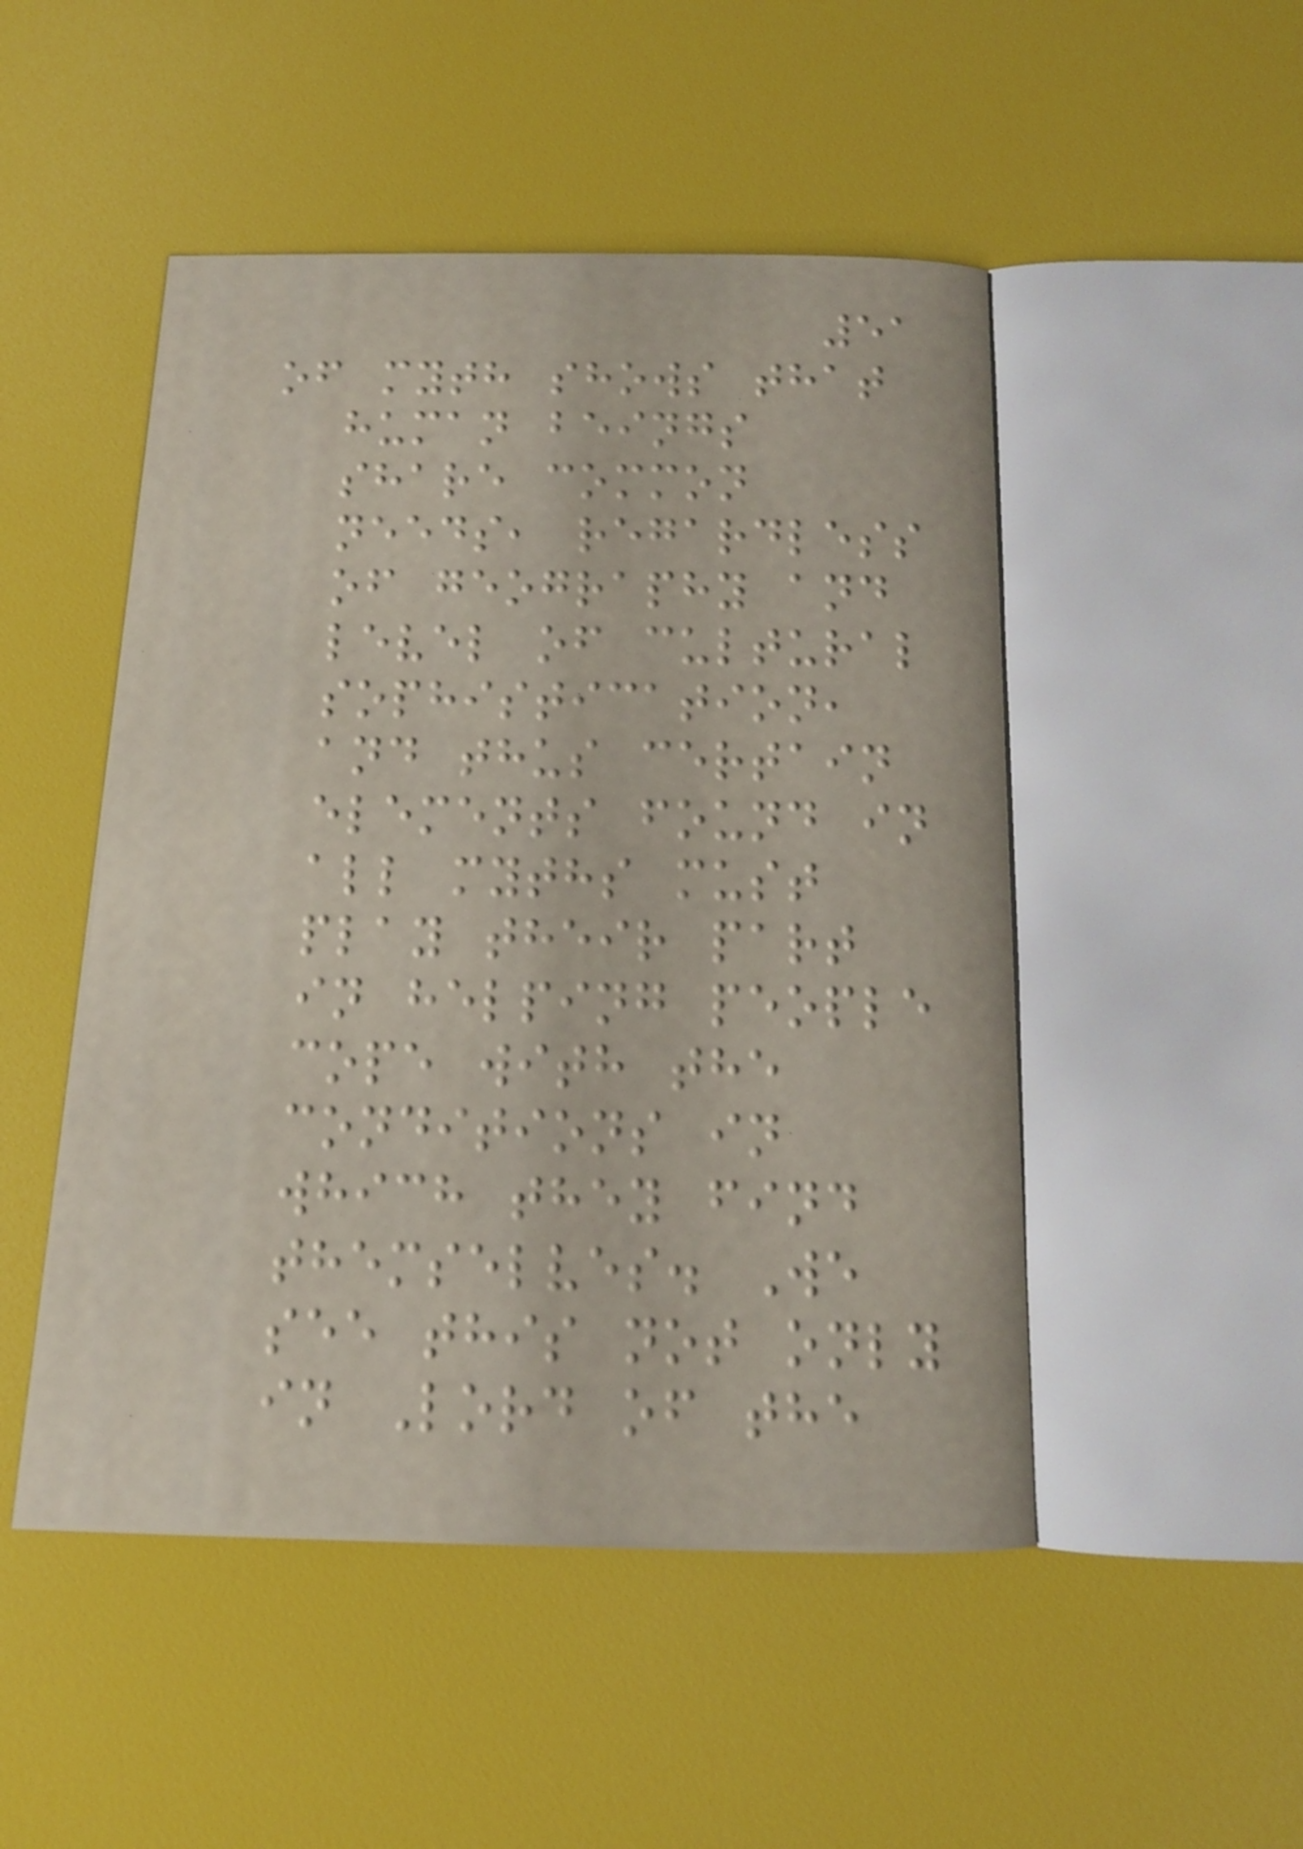51
of myth shows that
human beings
share common
needs, regardless
of geography and
level of cultural
sophistication,
and thus certain
elements found in
all myths must
play their part
in helping people
cope with the
conditions in
which they find
themselves. We
see this not only
in Lord of the
